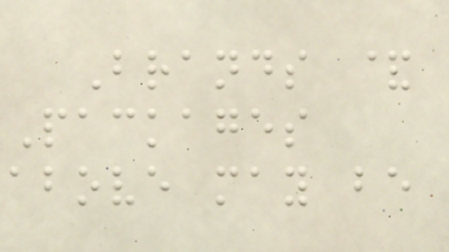Brands &
Packages
above may be
